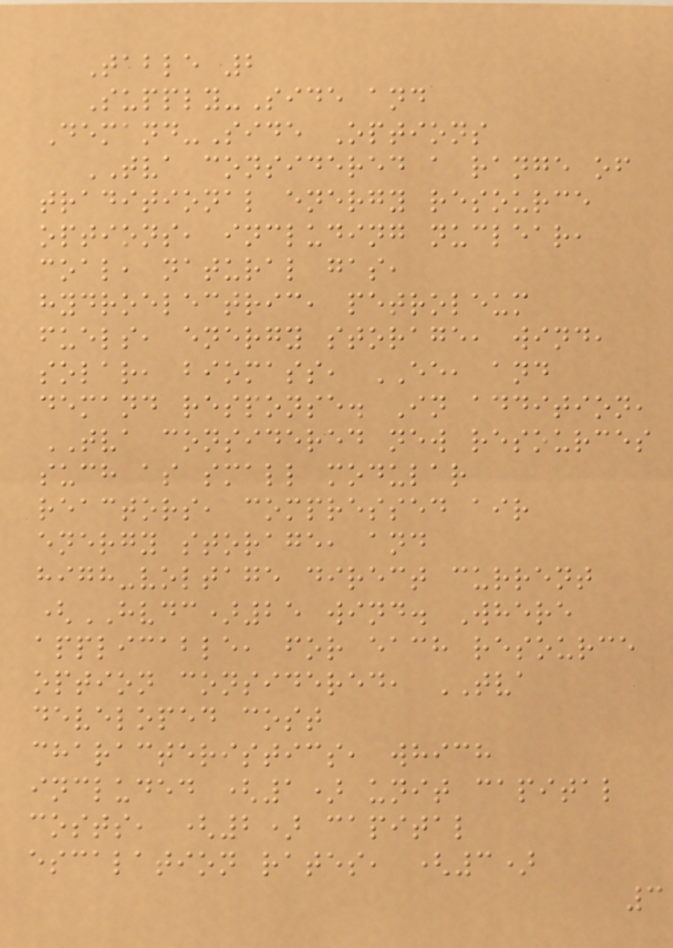Table 2
Supply-Side and
Demand-Side Options
TVA considered a range of
traditional energy resource
options, including nuclear,
coal, natural gas,
hydroelectric, petroleum
fuels, energy storage, wind,
solar, biomass, EE, and
demand response. In addition,
TVA considered new resources
such as small modular
reactors, compressed air
energy storage, and
high-voltage direct current
(HVDC)25 wind. Where
applicable, for each resource
option considered, TVA
developed cost
characteristics, which
included (1) unit capital
costs, (2) capital
escalation rates, (3)
3
